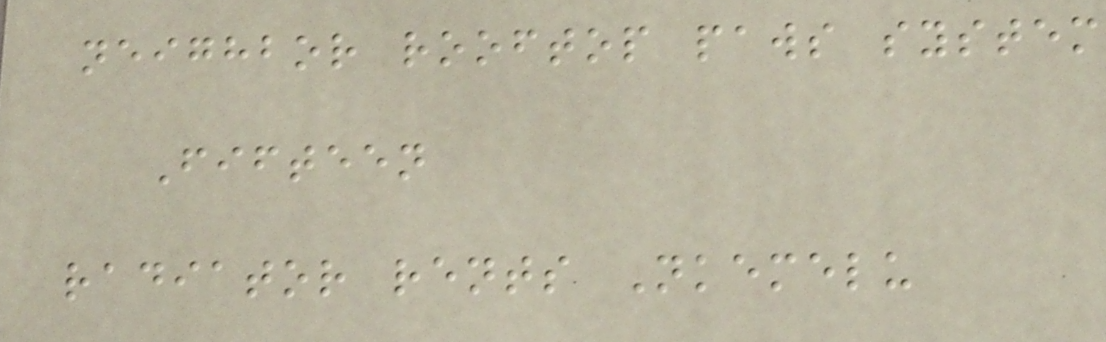neighbor rooftop paws system
Fifteen
radiator rents Nkemelu
